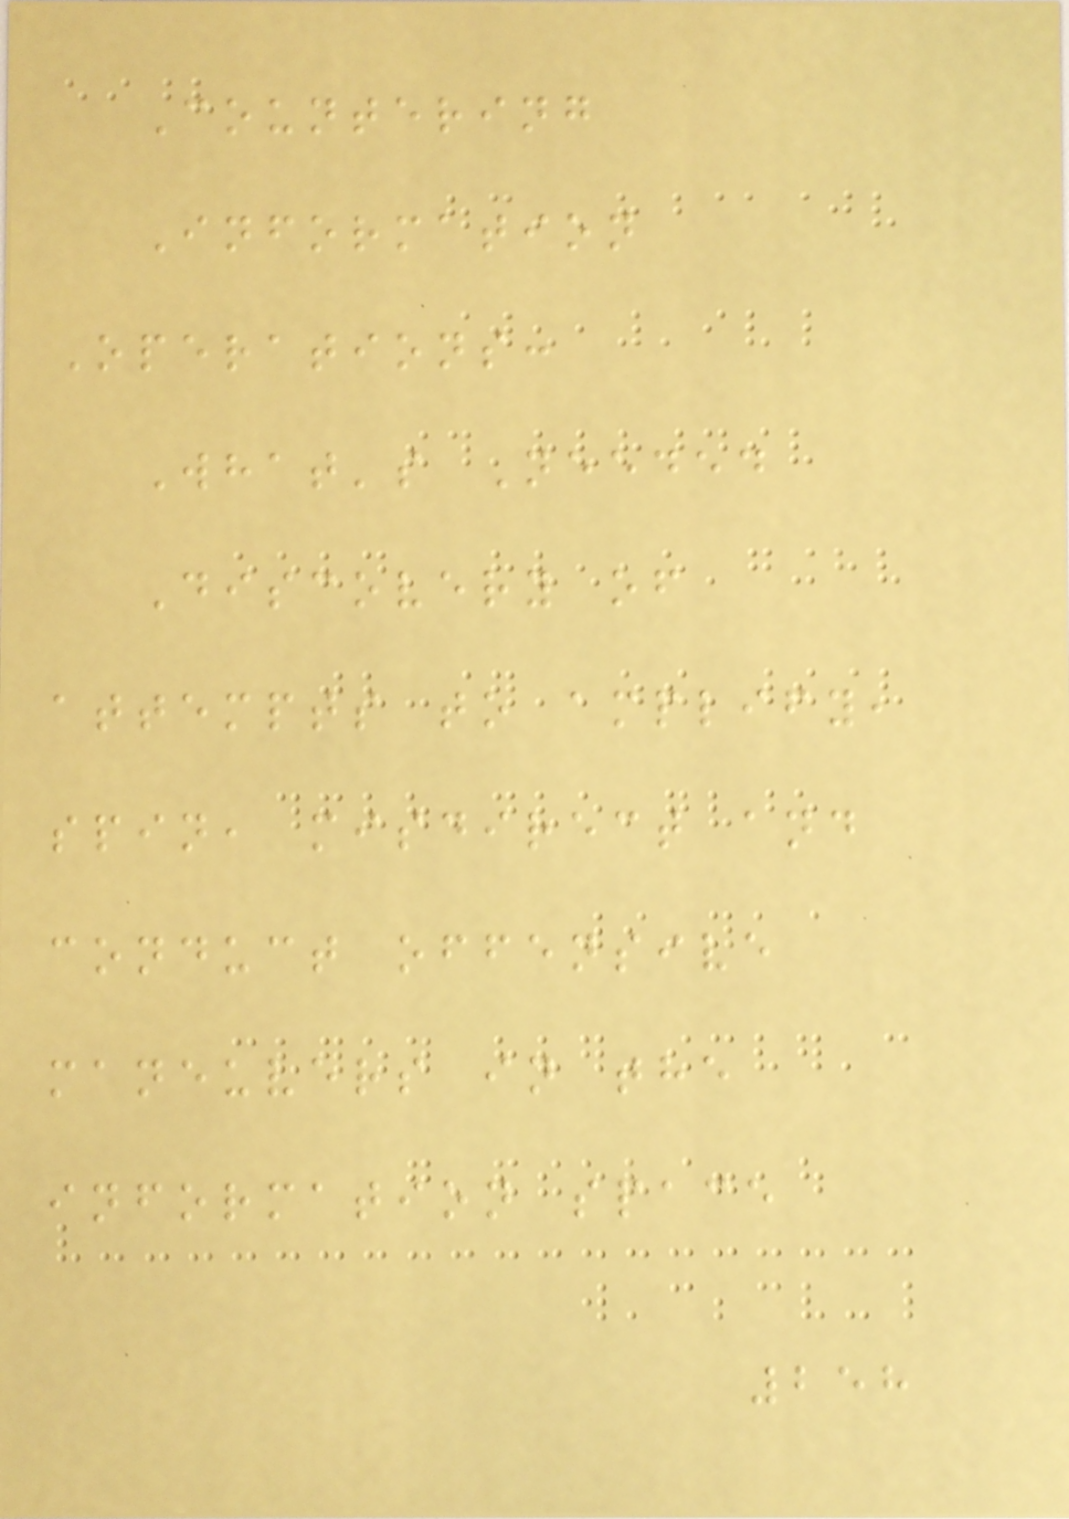Countering
Information
Operations:
What's Needed
Discovery of
attempts to amplify,
spin, misdirect and
conduct offensive
maneuvers in the
information space
258
